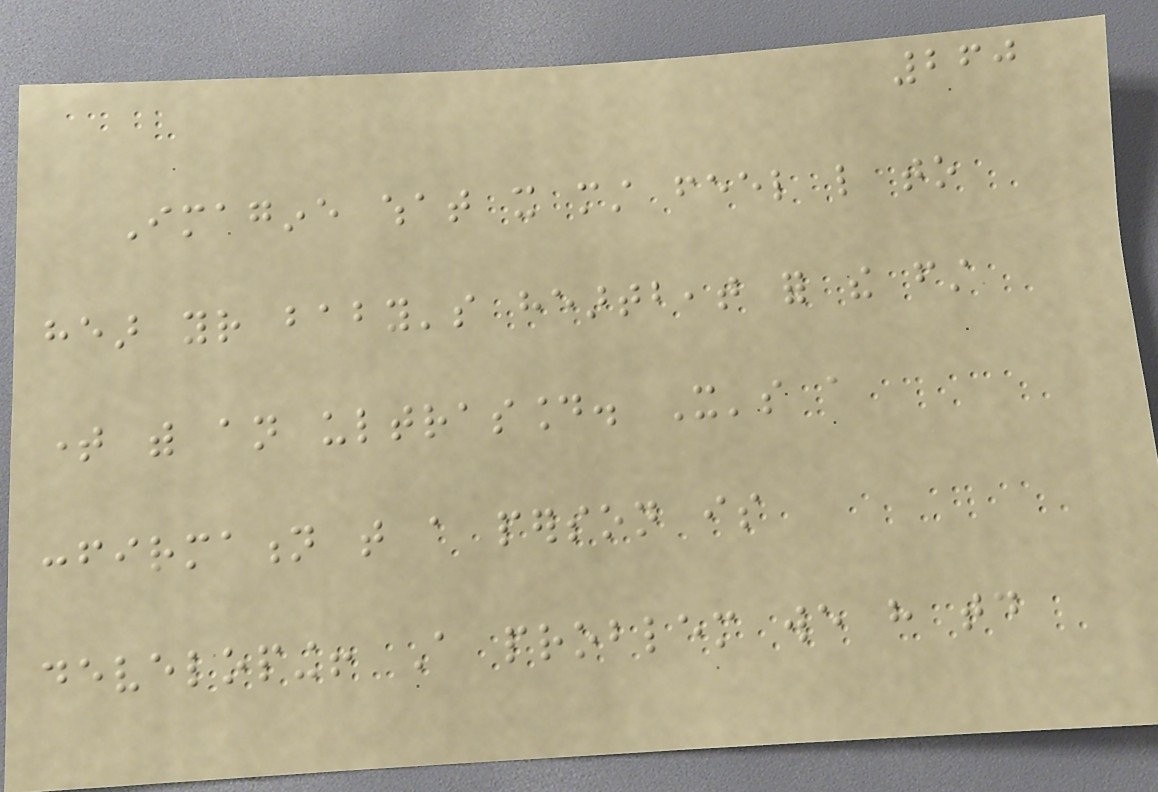260
Imagine what it must feel like to
hear your baby's heartbeat for the first
time with an ultrasound. It's a
confirmation that a person is
developing! A problem we have today
